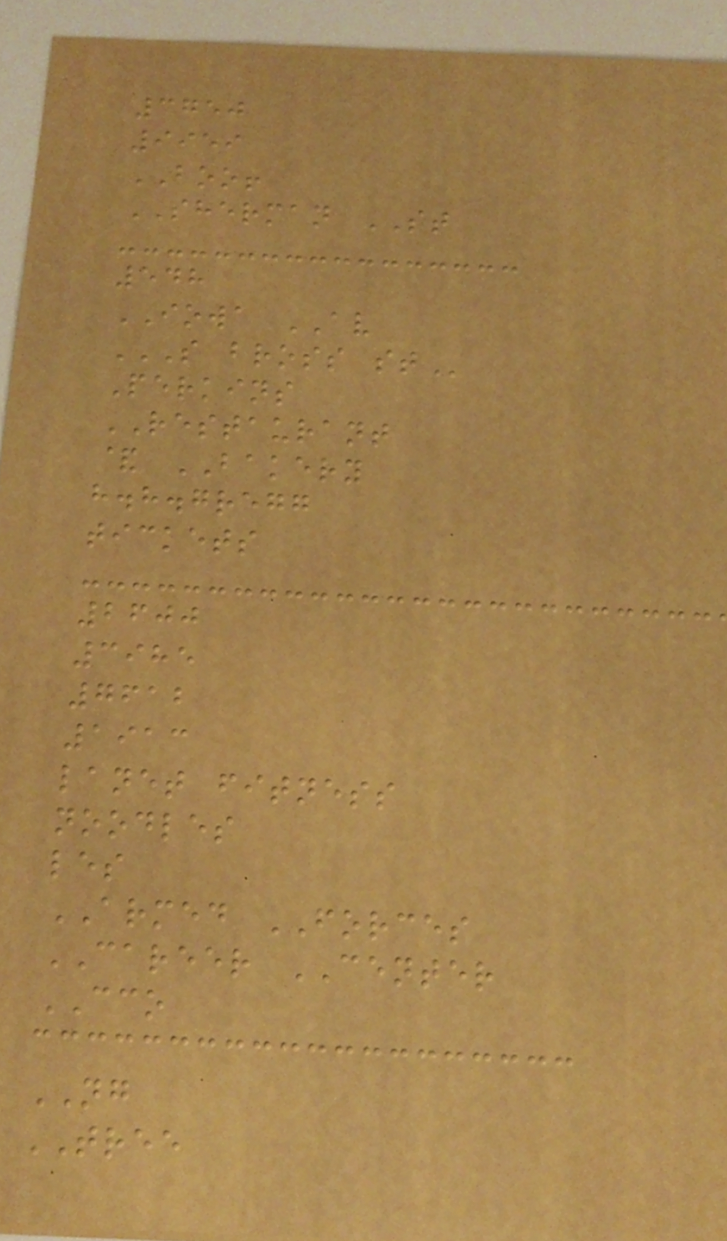3750
9959
BOO!
SHERMAN ST
548
IOWA AV
S BROSS ST
Perkins
RESTAURANT
& BAKERY
h.h.gregg
tickets
2600
3985
7612
1913
lanet fitness
noodles
les
ARMED FORCES
CAREER CENTER
CCO
NG
TREE
